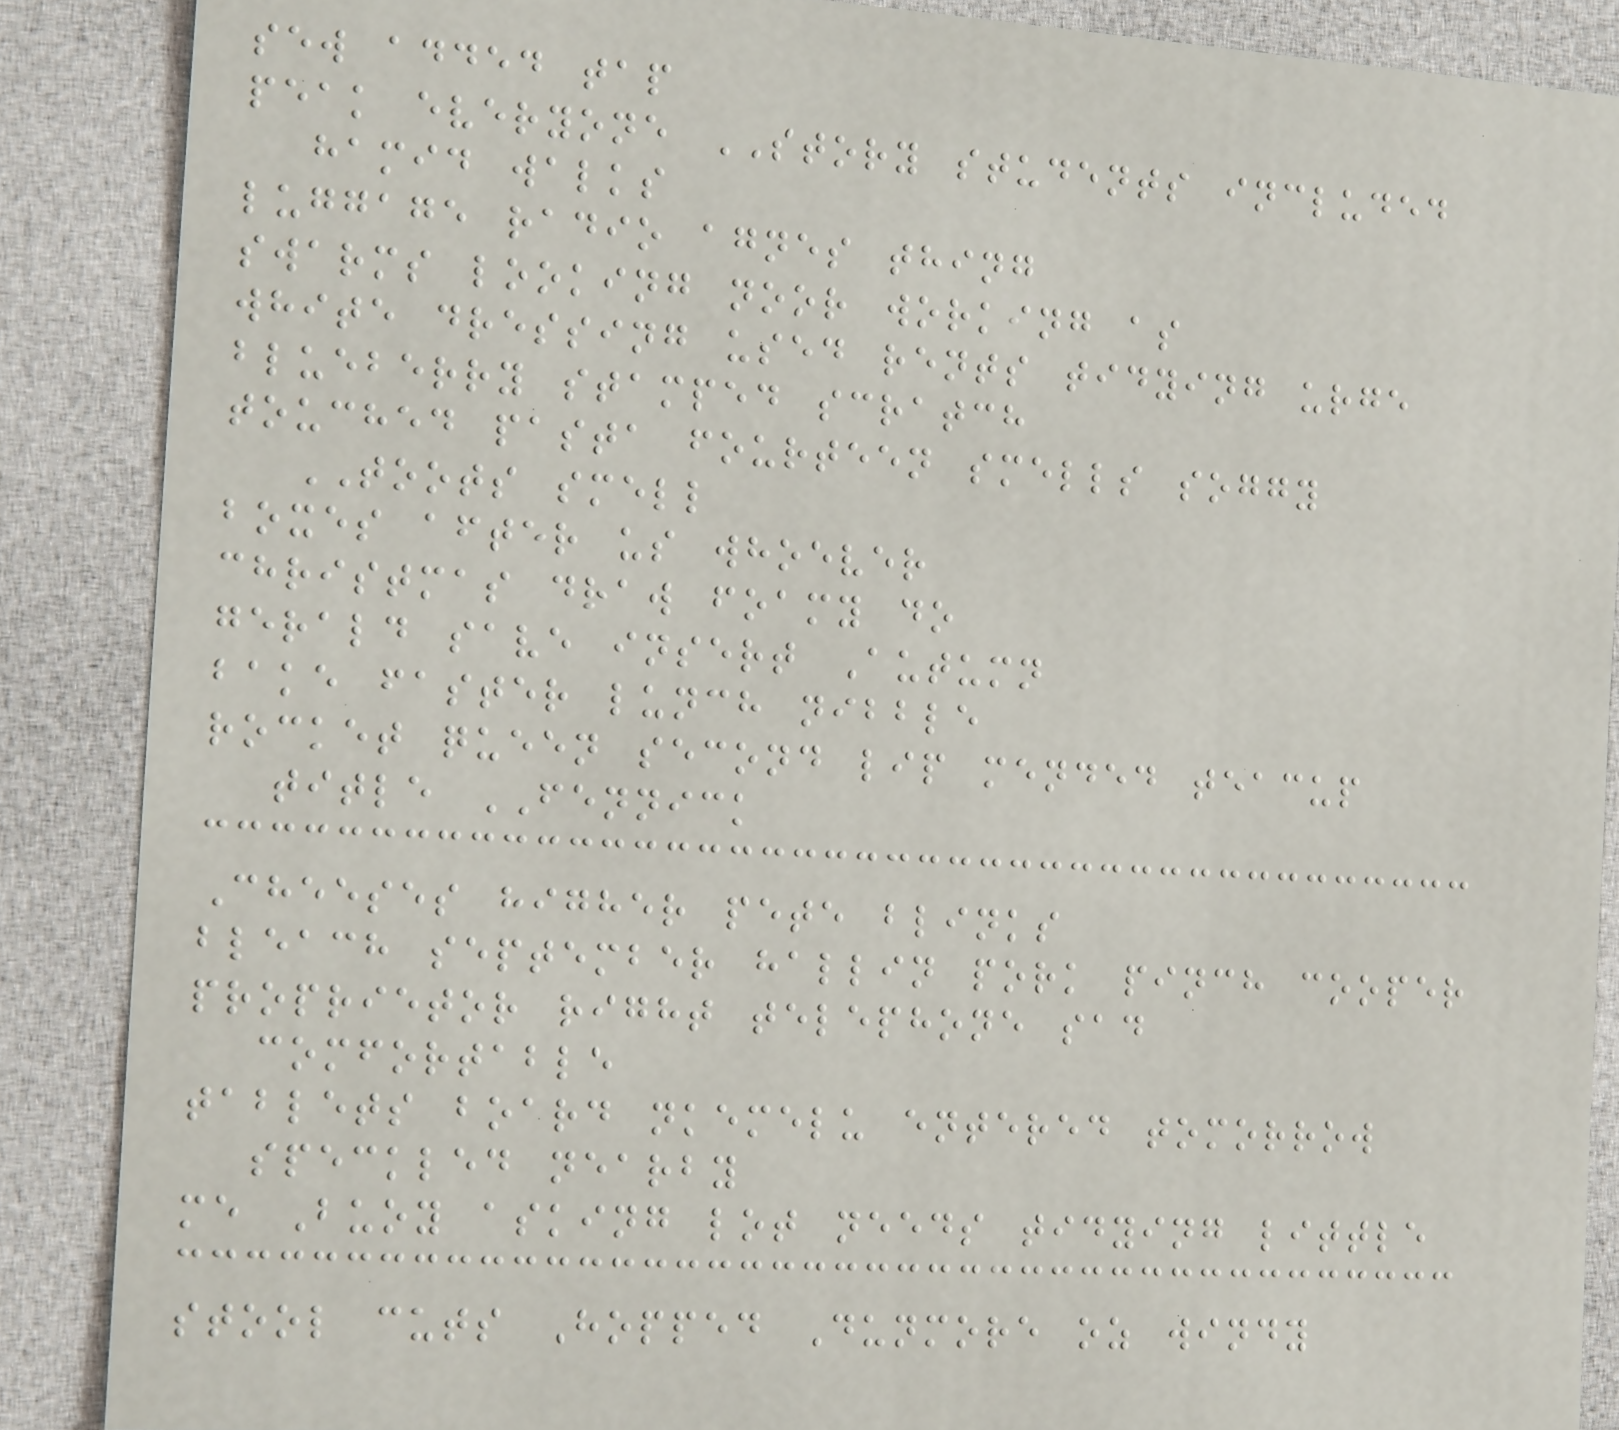sew added tap
peak everyone STORY students included
hamid walks
luggage radio agnes thing
swarms looking noor working as
white dressing used rents tidying urge
blueberry stamped scratch
touched pasta fourteen smells soggy
TOOTS smell
boxes after us whoever
christmas draw foamy do
gerald save insert Autumn
bake faster lunch nibble
rocket queen second lip mended teacup
title FENNICK
Cheeses higher pete blinks
bleach september hallin pork pinch cooper
proprietor right telephone sad
comfortable
tablets board nkemelu entered tomorrow
speckled nearby
me Buoy asking lot needs tidying little
stool cuts Hopped Dunmore oz windy
